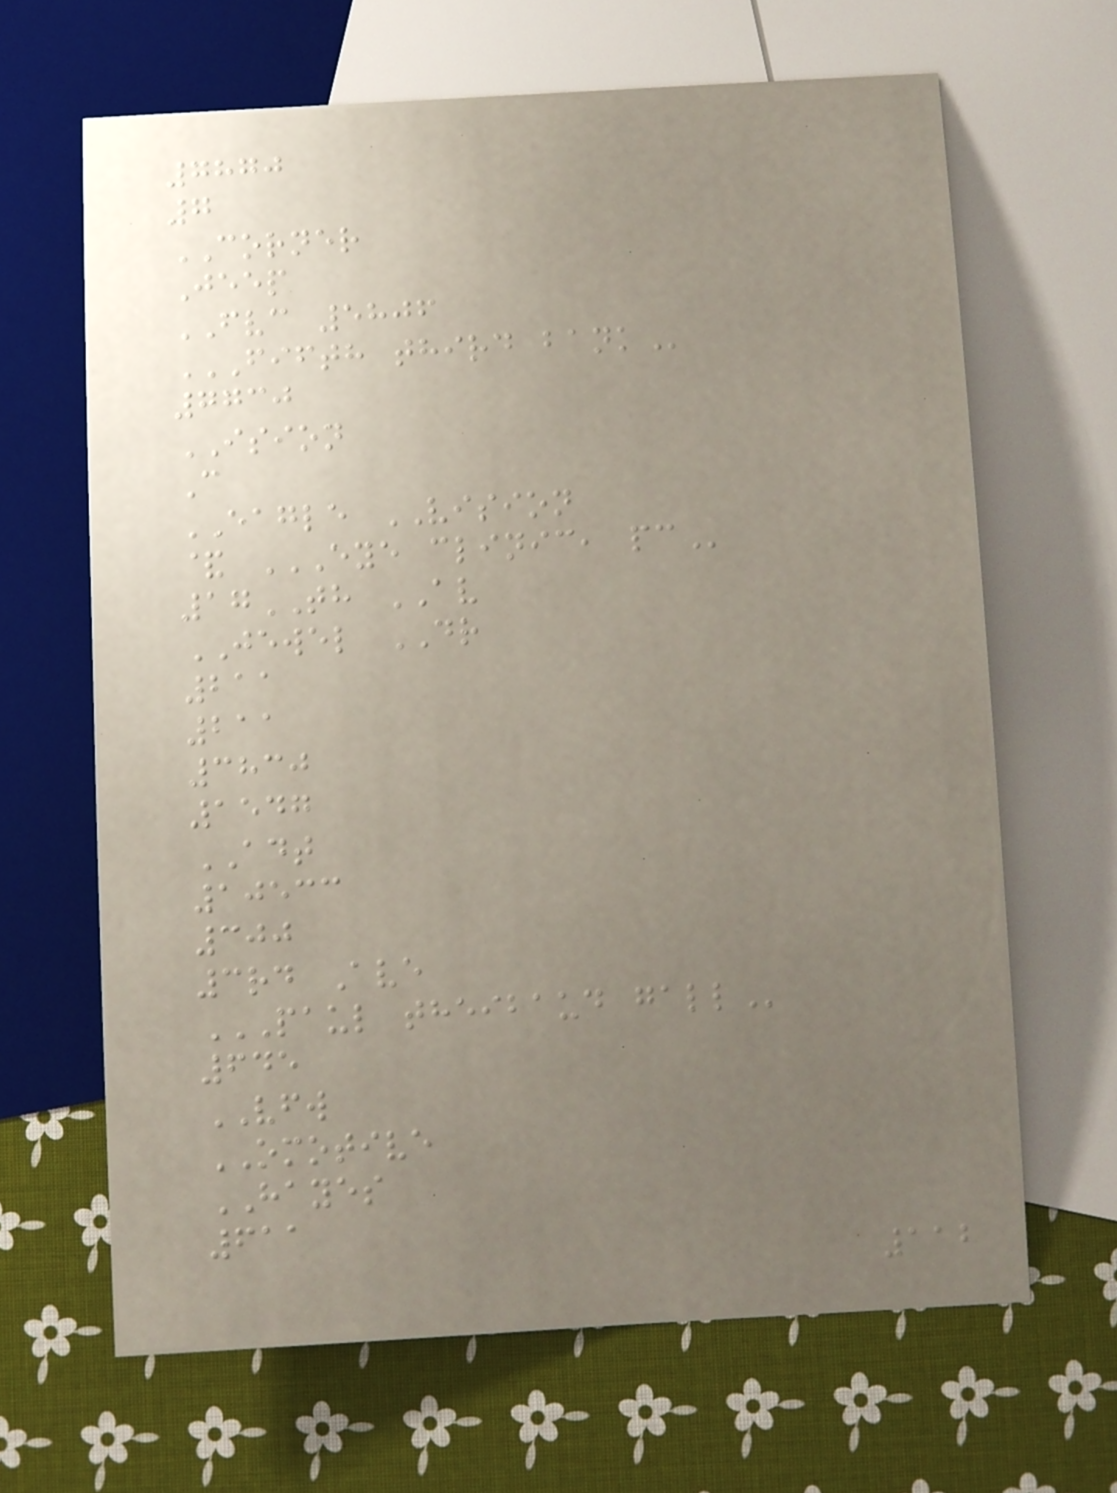7870
7
CORNER
Jeep
FVC 5806
FIFTH THIRD BANK
7730
ISION
C
EAGLE VISION
& EYE CLINIC, PC
17TH AV
JEWEL DR
211
211
3830
1547
ADT
10533
300
3rd Ave
PAUL THEIBAUD GALL
645
VFW
OMOTIVE
HAYES
611
112
